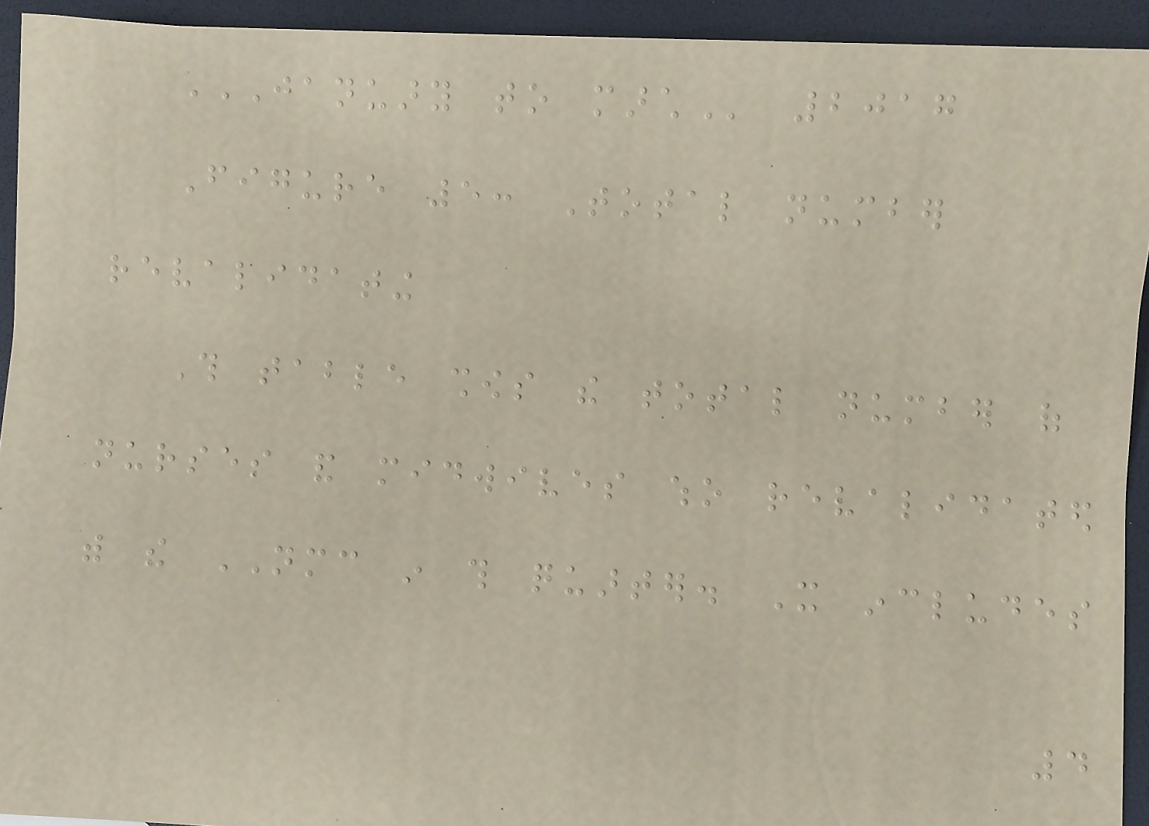JANUARY TO MARCH 2017
Figure 5: Total number
revalidating
This table shows the total number of
nurses and midwives who revalidated
with the NMC in this quarter. It includes
4
